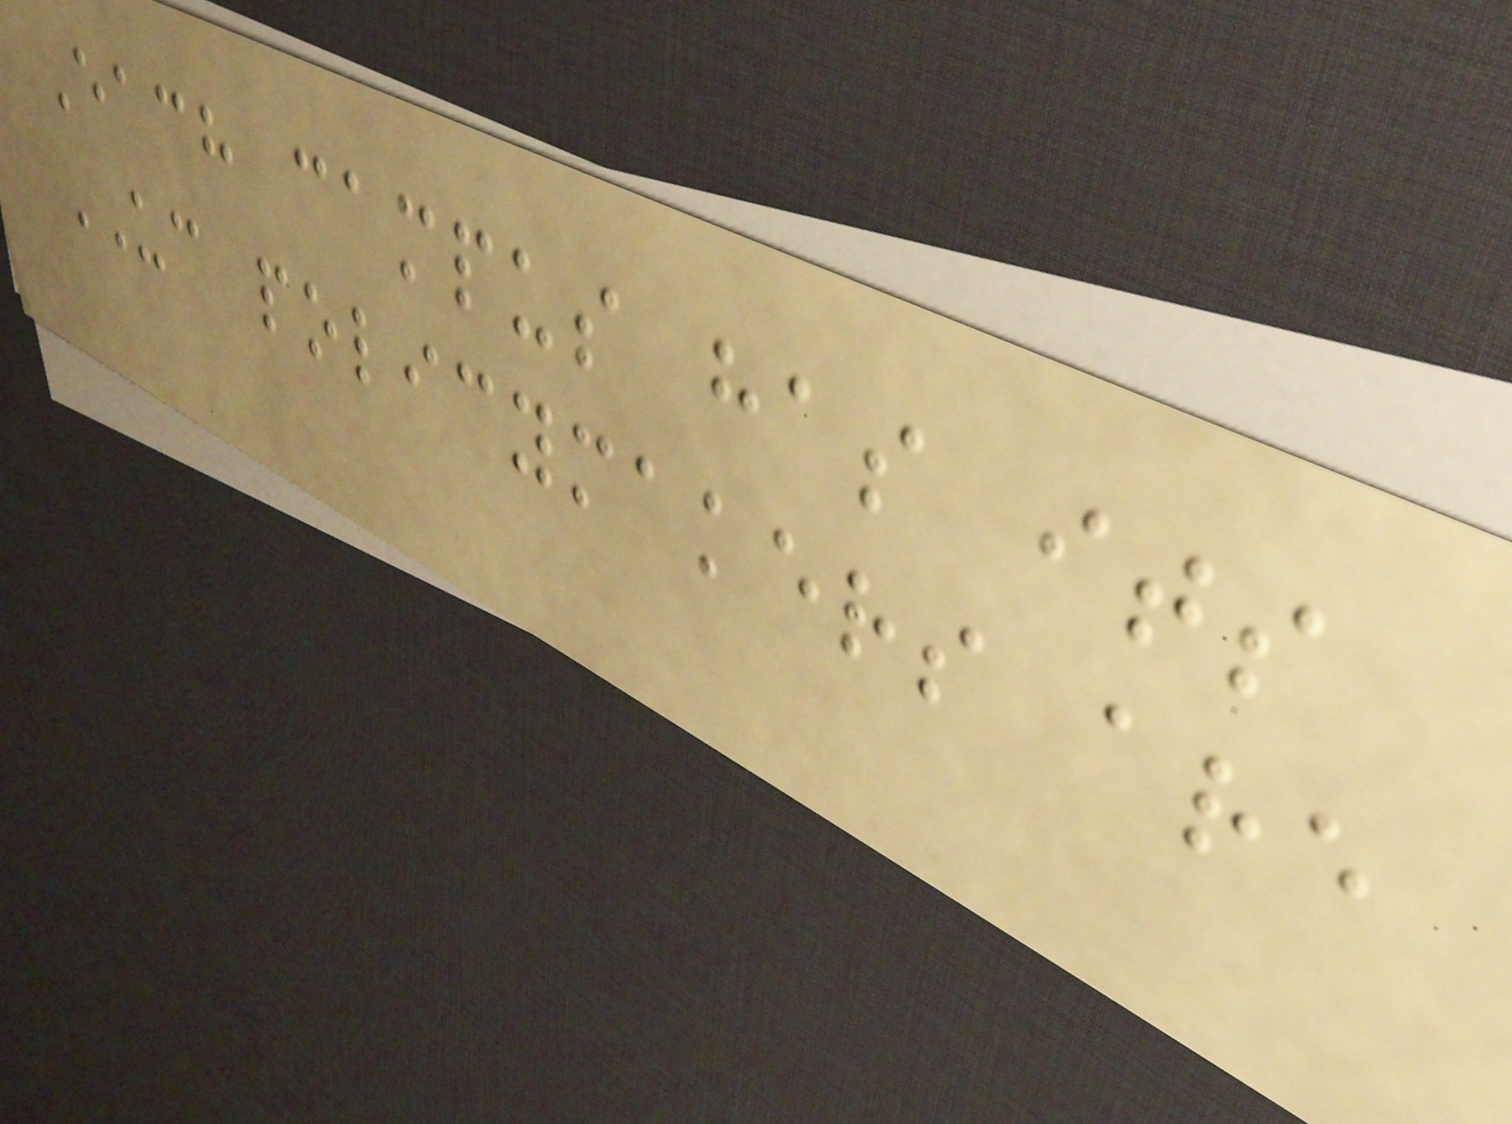Each campus has its
UC policymakers are
